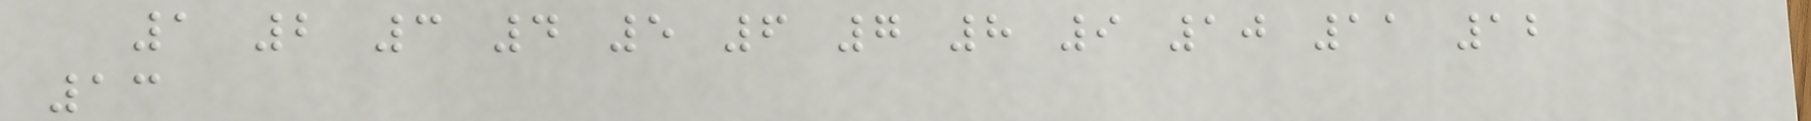1 2 3 4 5 6 7 8 9 10 11 12
13
